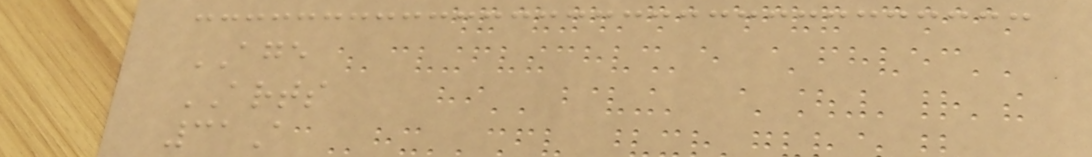AGE
ARTS
31A
